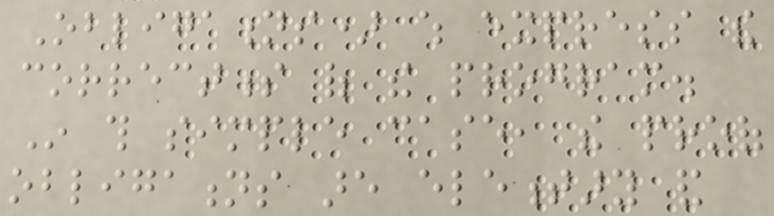Obligations) which express the
correctness of the program.
In this simple case, the proof
obligations are elementary and
